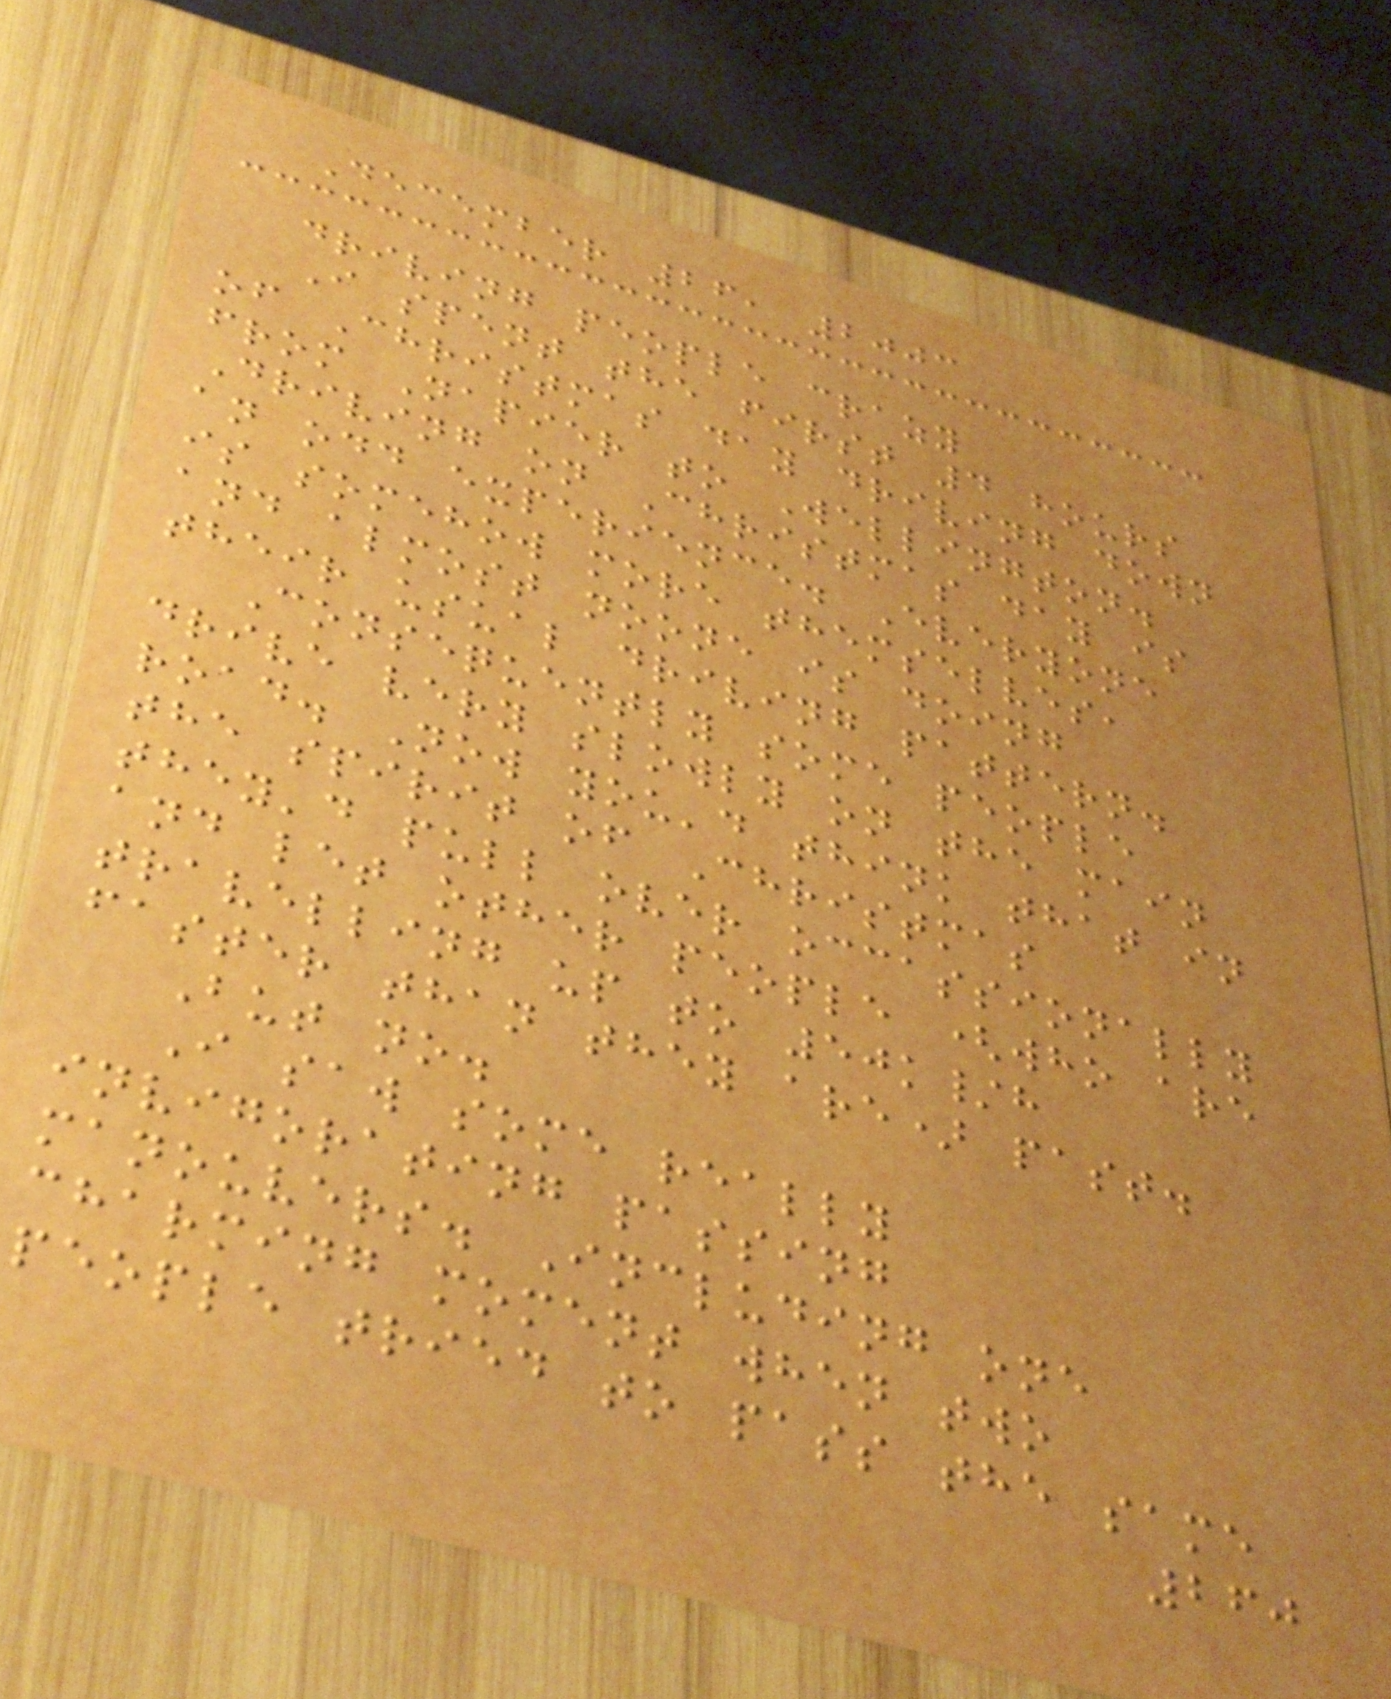December 26, 2003
driving people crazy
I spent the first 4 hours
of Christmas day driving down
from Napier to Wellington.
Driving on Christmas day is
an odd experience. Everyone
is somehow more themselves,
and almost noone is doing
their usual driving pattern.
Consequently some people
drive very slowly on the main
road. Now you'd think that in
the spirit of Christmas
they'd pull over occassionally
and let other people (who are
travelling up to 50k/h
faster than they are) past.
But no.
I saw some really
invigorating passing
manouvers. Including one
charming moment when two
people tried to pass the same
260
